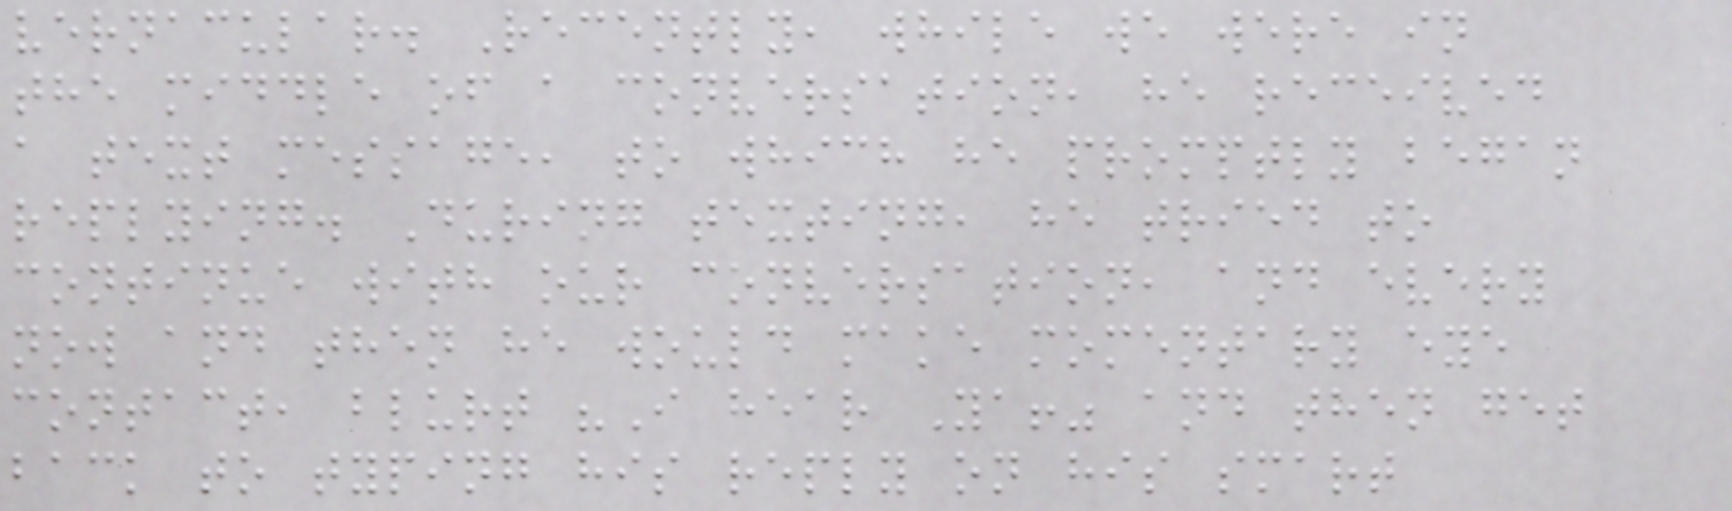vernacular. Recently, while we were in
the middle of a conversation, he received
a text message, to which he promptly began
replying. During texting, he tried to
continue with our conversation, and every
now and then he would make momentary eye
contact, blurt "I hear Ya!" and then get
back to typing his reply on his smart
